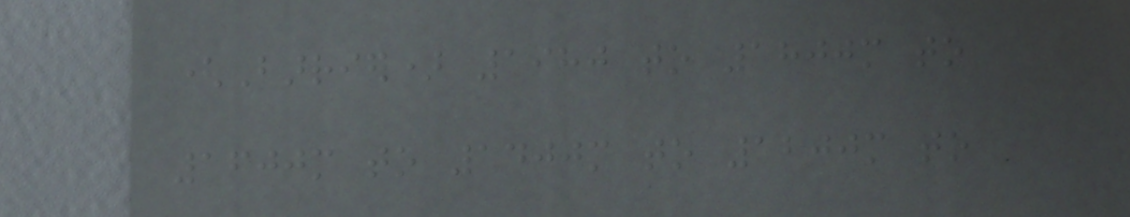(Barrier) 1980 to 1800m to
1600m to 1400m to 1200m to
